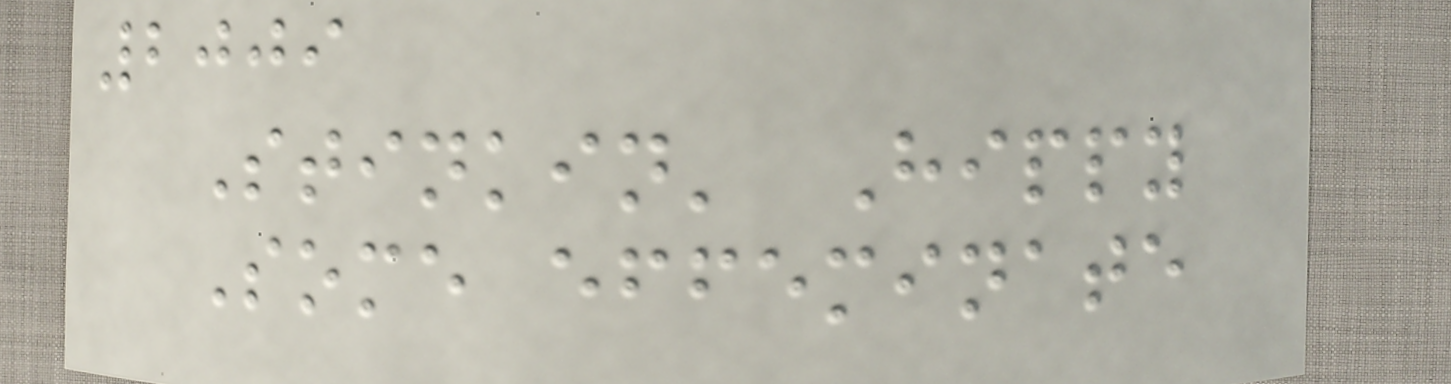2009
Stinkin' Hippy
Some effeminate
